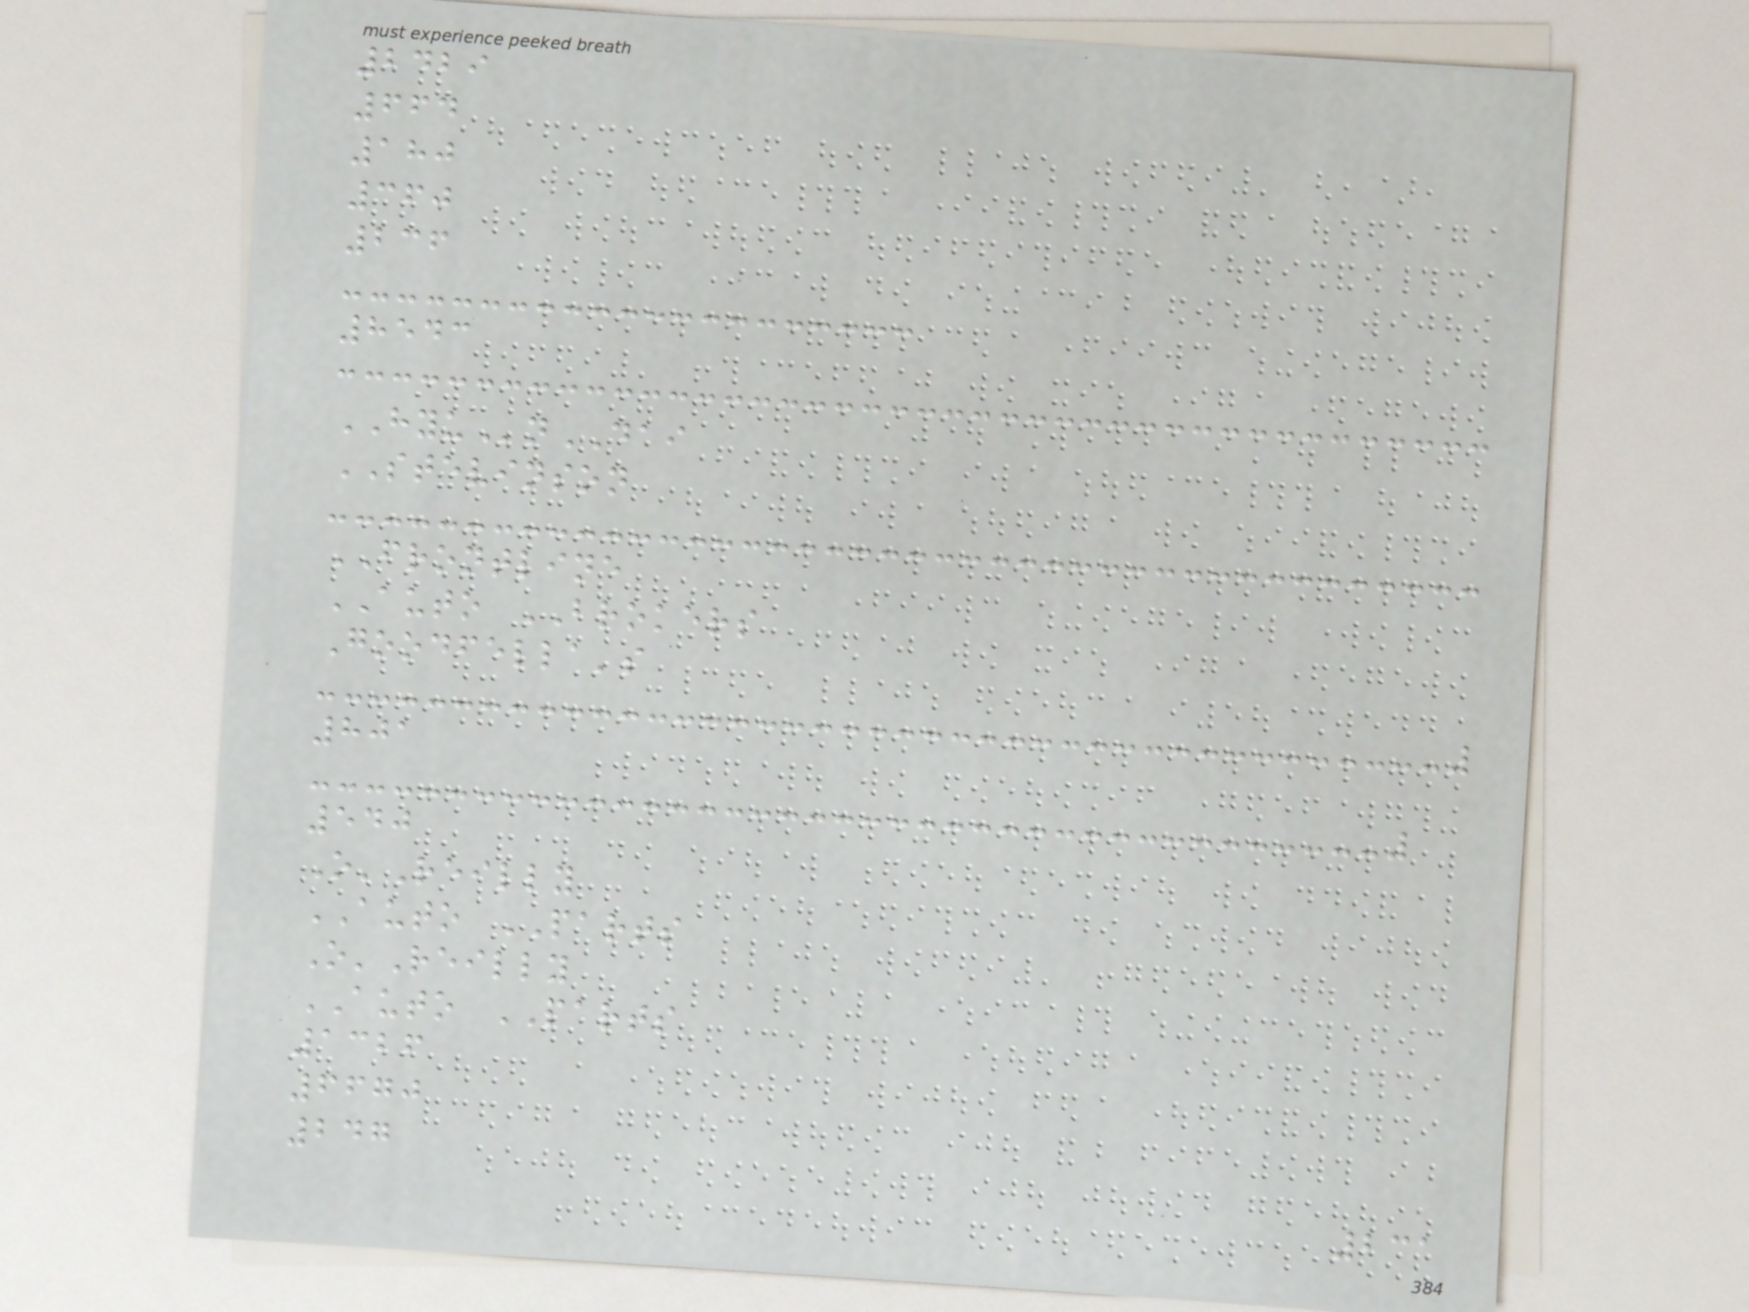2429
664
180
360
236
8543
HYUnDAI
STEVINSON
FRONTLINE
AUTO BROKERS
Goodfella's
801
540
O'Reilly
AUTO PARTS
O'Reilly
AUTO PARTS
1326
6670
247
231
